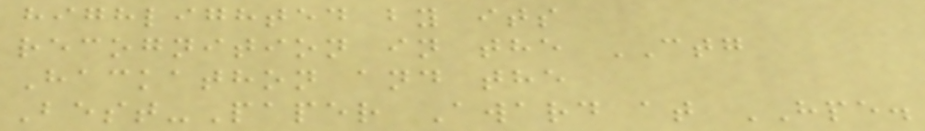highlighted by its
recognition in the CTG
Hackathon and the
Best-Paper Award at HPE.
